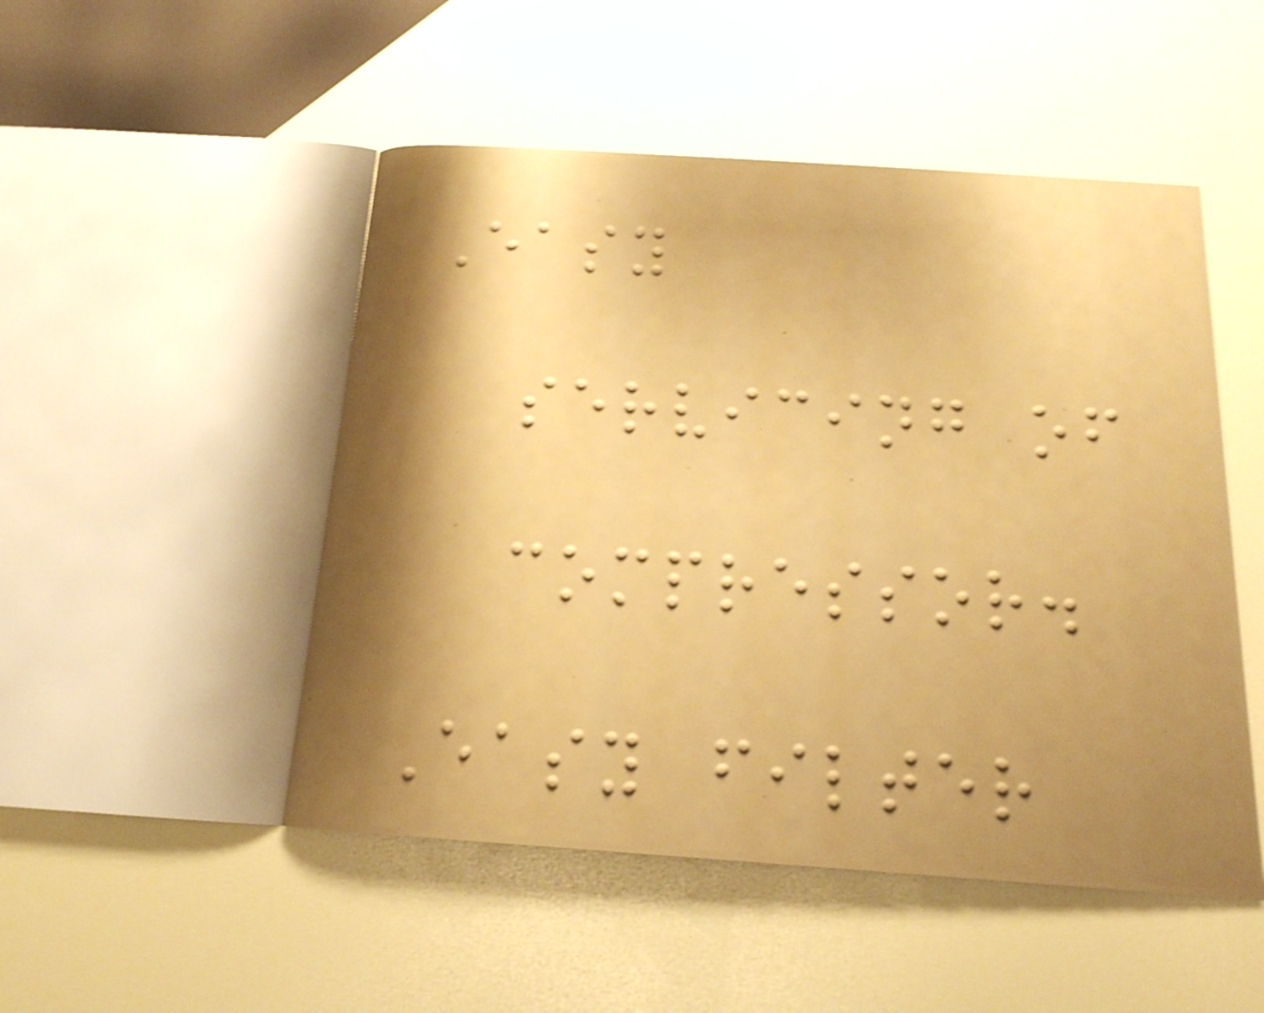Easy
servicing of
compressor.
Easy filter
